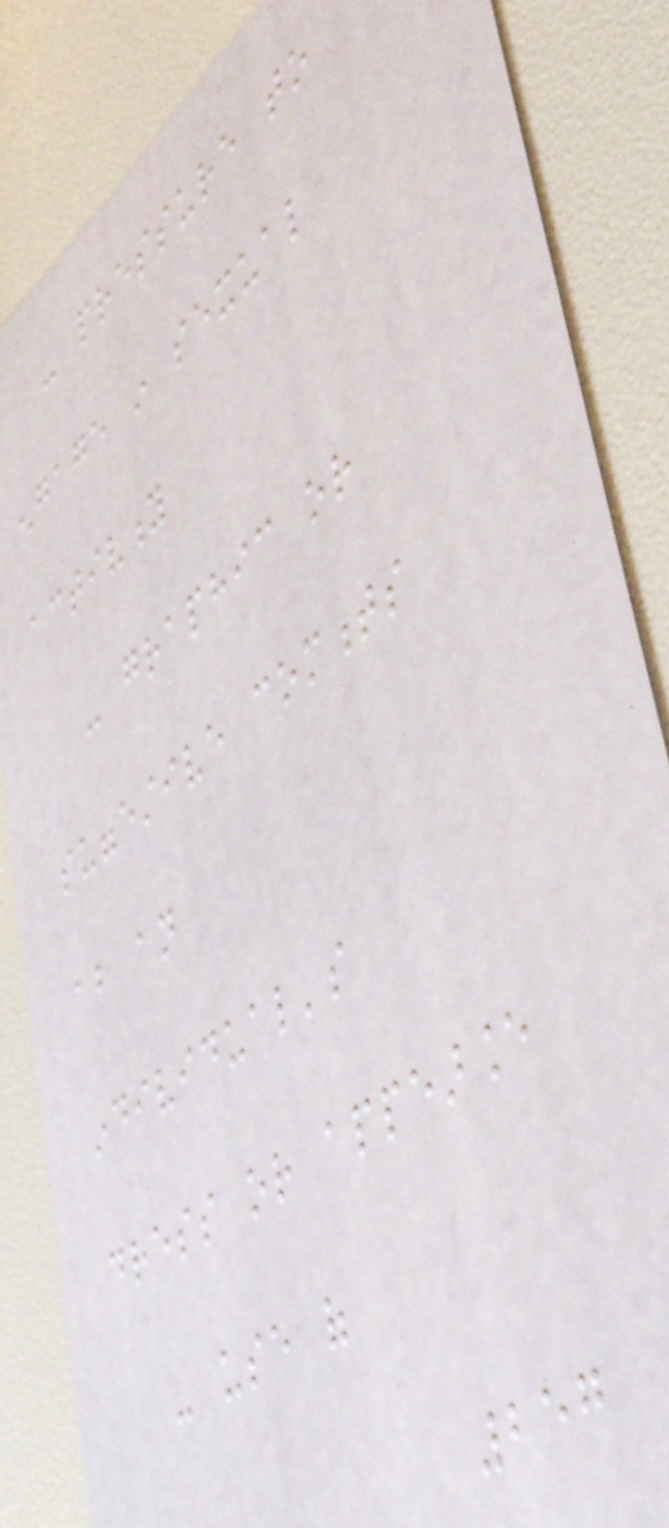- pressure to
engage in sexual
activity
- graphic or
suggestive comments
about an
individual's
dress or appearance
- use of
257
